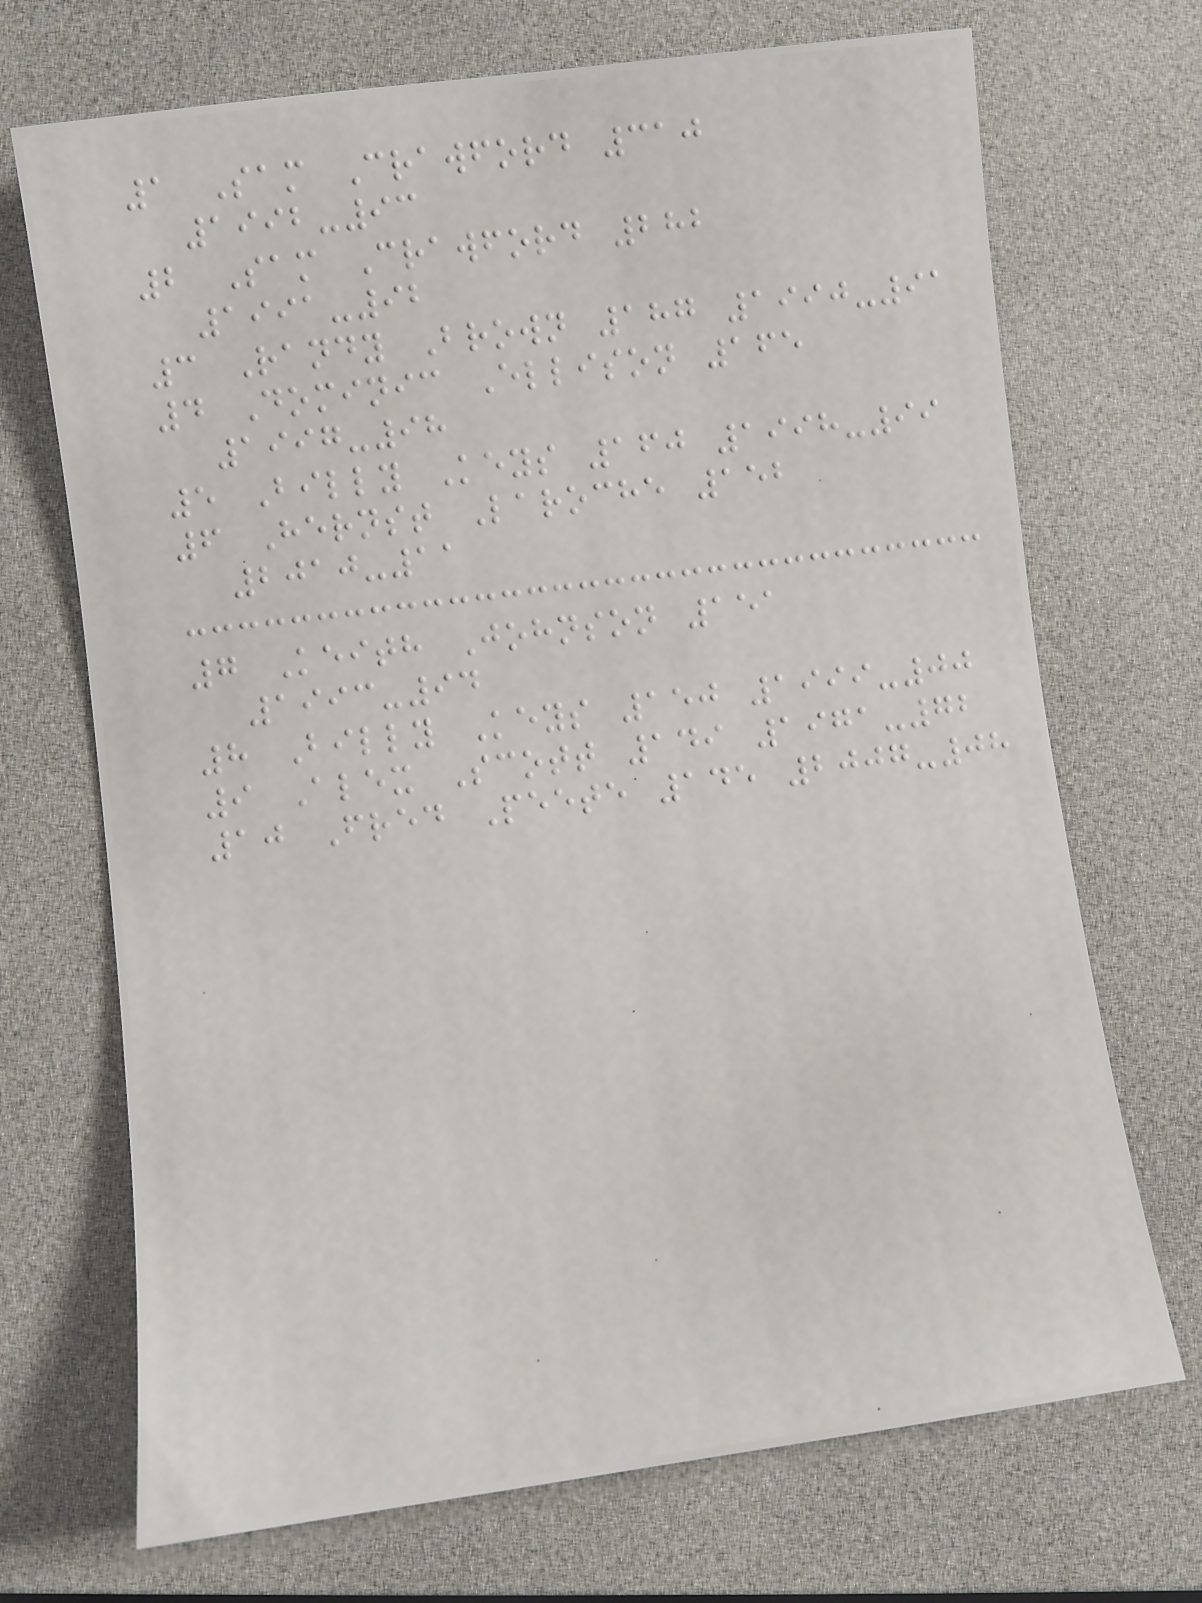1 Sam Crawford 310
1992-93
2 Sam Crawford 282
1991-92
3 Randy Brown 187 1990-91
4 Dominic Ellison 165
1997-98
5 Billy Keys 160 1998-99
6 Hernst Laroche 152
2010-11
7 Keith Johnson 151
1993-94
8 Billy Keys 150 1999-00
9 Alex Scott 149 1971-72
10 Fred Peete 145 2007-08
